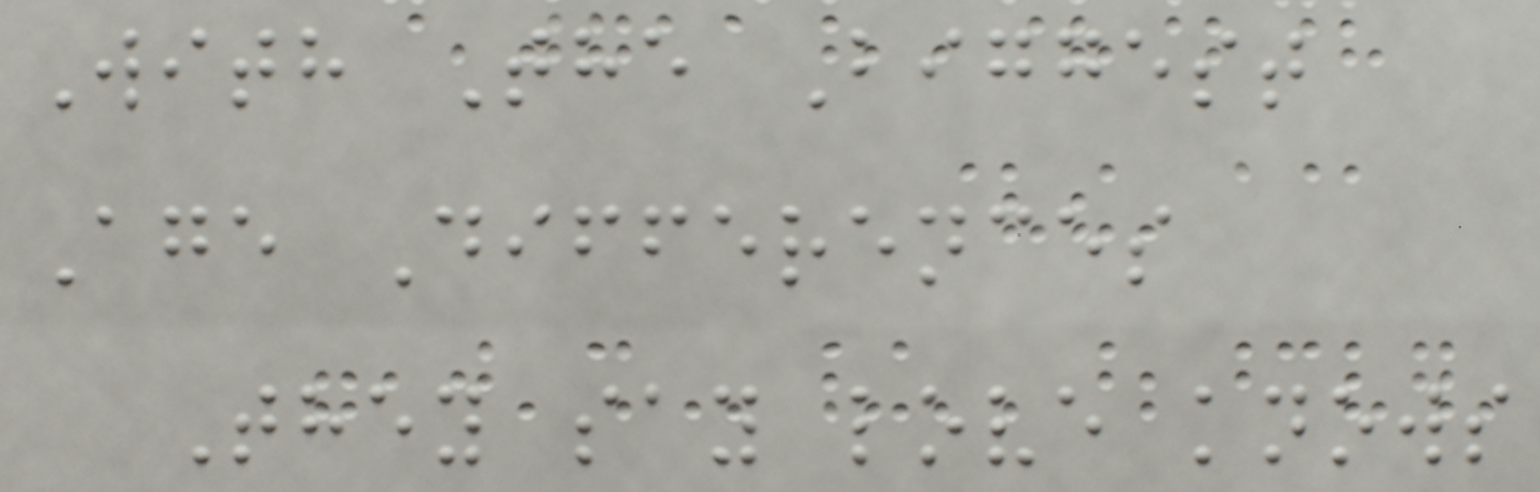With The Biggest
Age Differences
They say love knows
